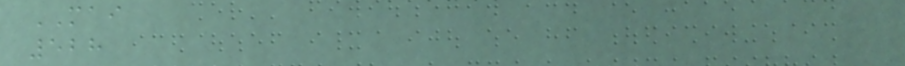MAI
528
